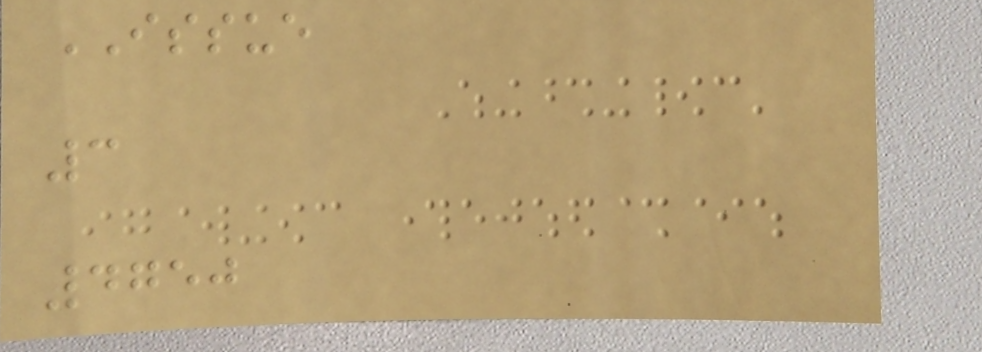ISSUE
3
4750
